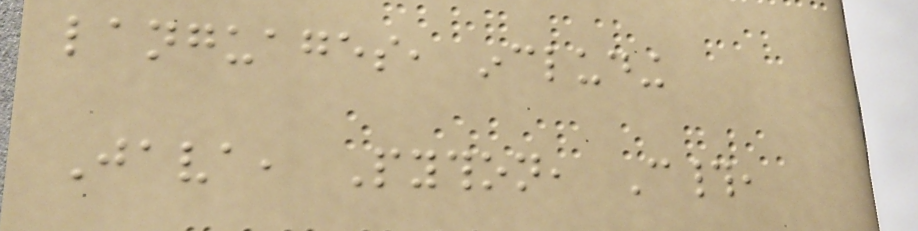languages, including
Java, Python, C#,
